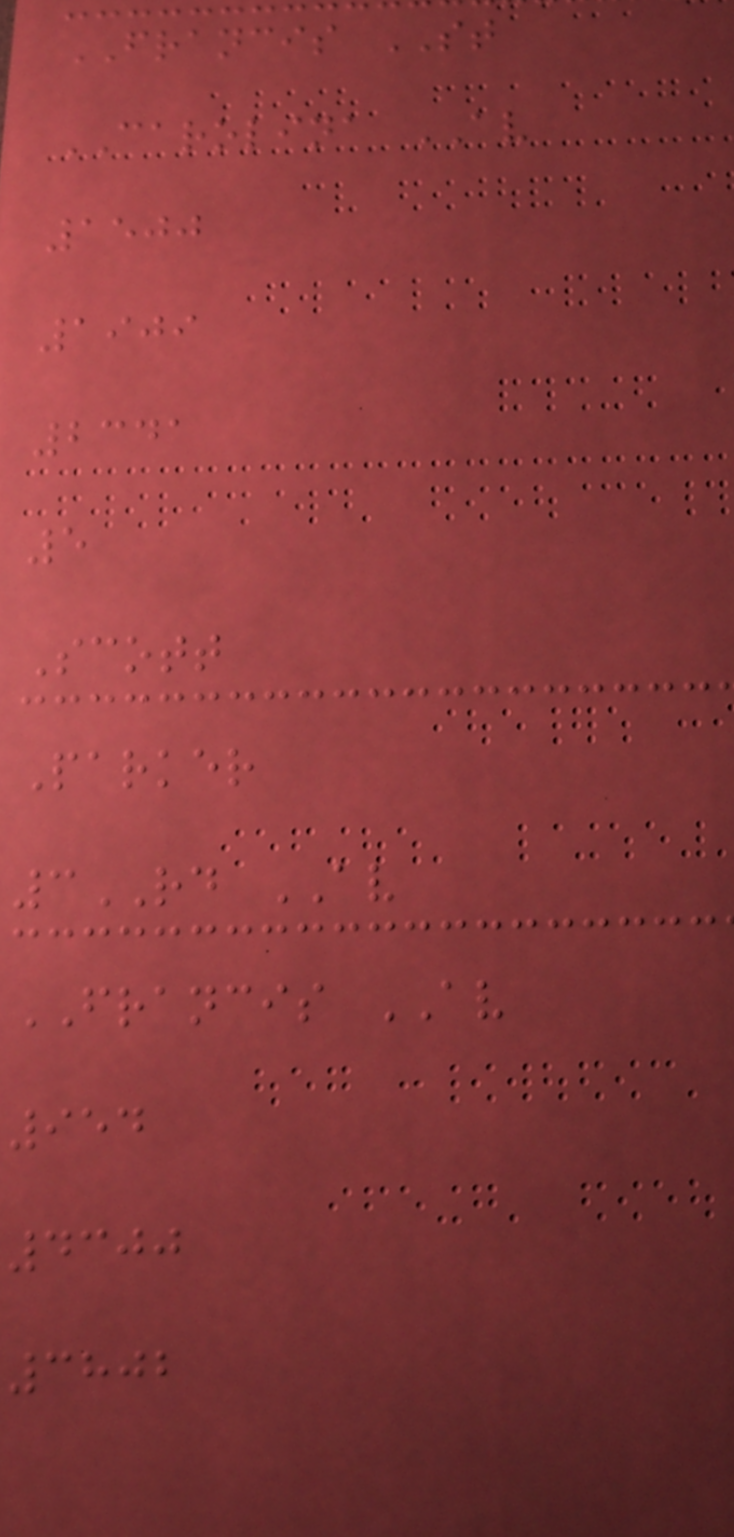FRANCIS ST
CAROLINA AV
1500
1909
2341
5
Scott
Parker
3RD AV
FRANCIS AV
954
4300
3802
